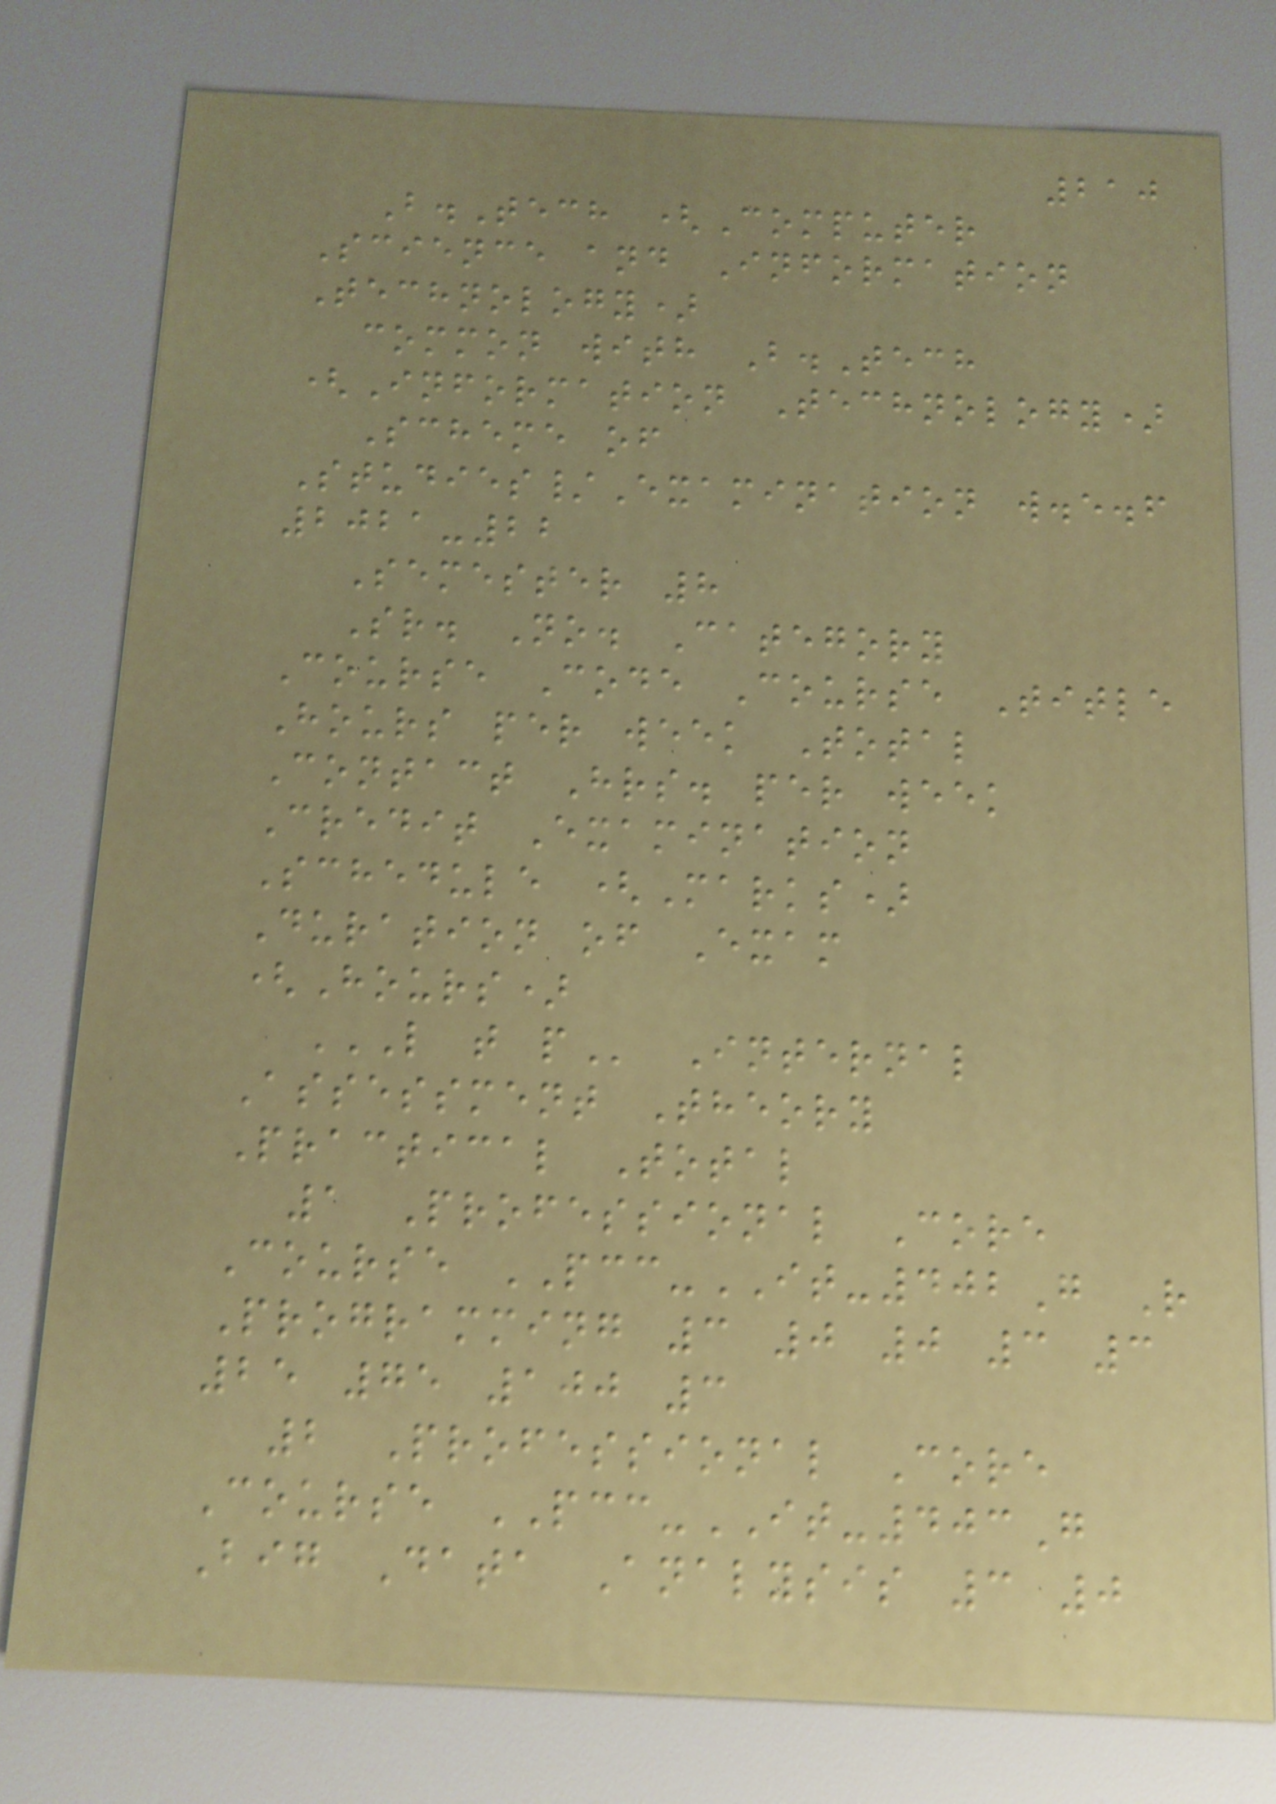210
B.Tech (Computer
Science and Information
Technology)
common with B.Tech
(Information Technology)
Scheme of
Studies/Examination w.e.f
2021-22
Semester 8
Sr. No. Category
Course Code Course Title
Hours per week Total
Contact Hrs. per week
Credit Examination
Schedule (Marks)
Duration of Exam
(Hours)
L T P Internal
Assessment Theory
Practical Total
1 Professional Core
Course PCC-IT-402G R
Programming 3 0 0 3 3
25 75 100 3
2 Professional Core
Course PCC-IT-403G
Big Data Analysis 3 0
